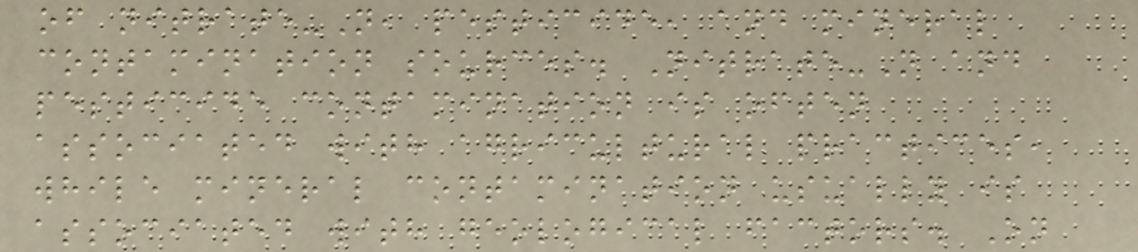of nitrate-N, pesticide, and mineral
contamination sources. Nitrate-N and
pesticide contamination is often
associated with agricultural practices,
while mineral contamination usually is
associated with geological factors. On
